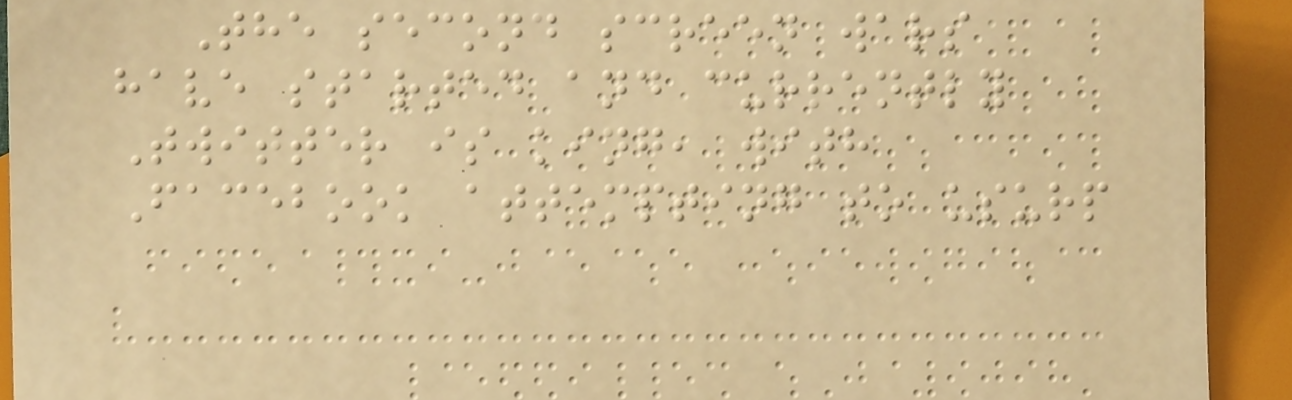The second screen wars
have started and currently
Twitter is king, with
Facebook attempting to usurp
